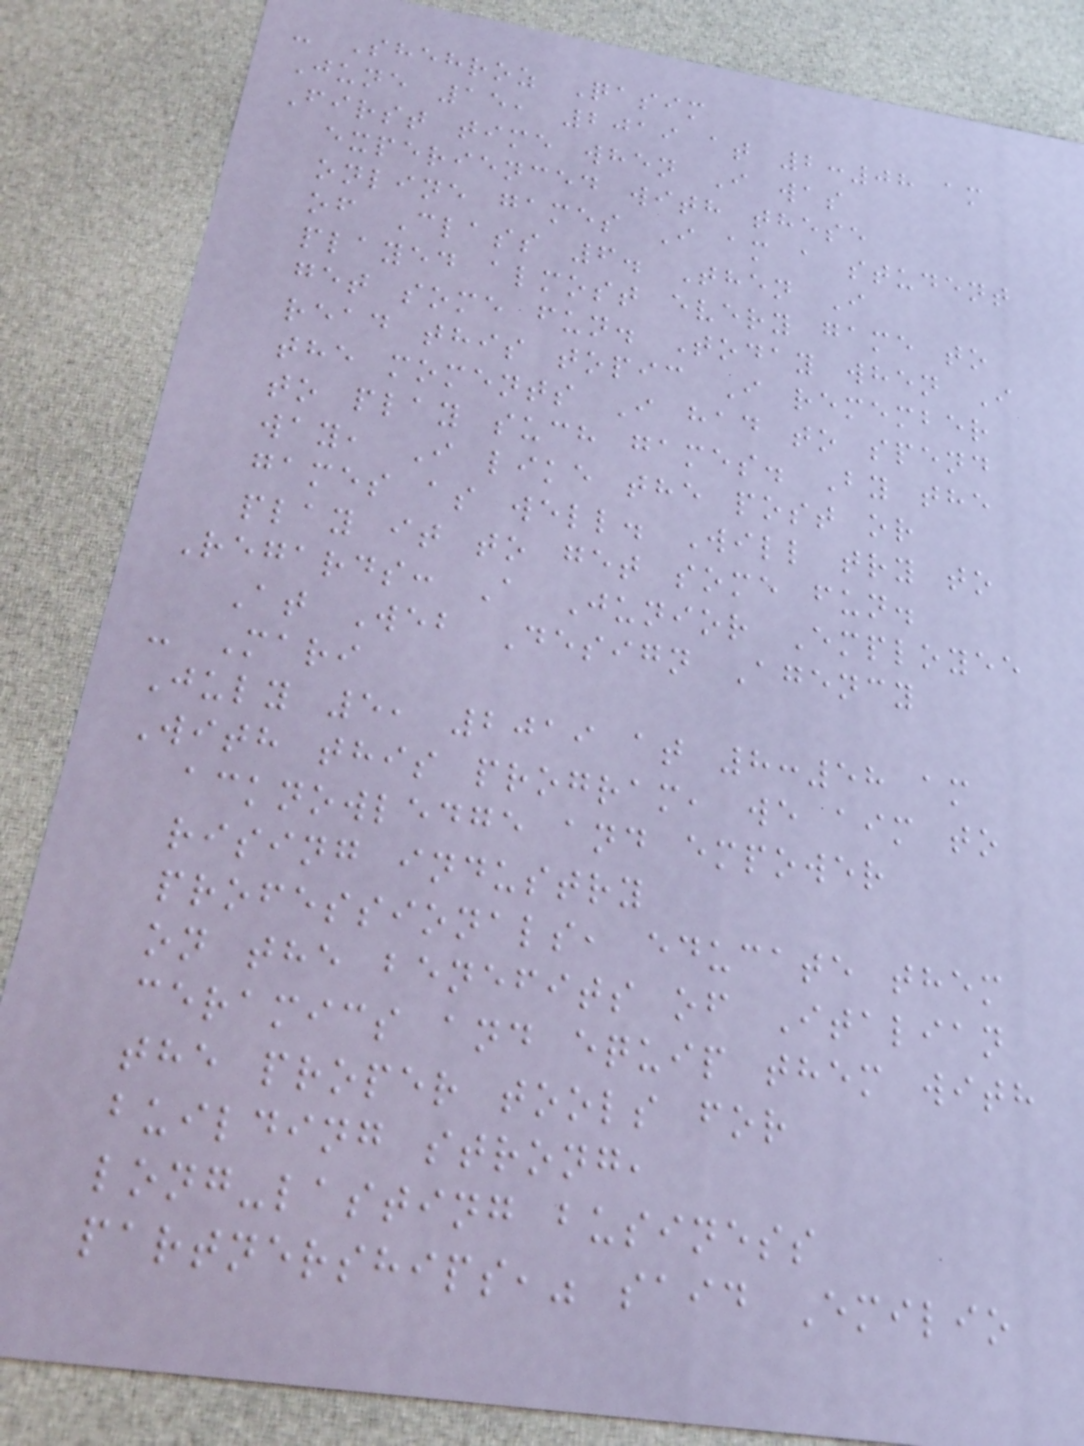- Shehroz Qasim
June 15, 2019 at 2:08 am
First time when I was
experienced with these
online games I am a student
of Class 6. Then I
played almost every game to
get some fun. Today when I
read this topic I remember
the moments I had to spend
to play such games. By the
way, I like the post or
games as well. Will try to
play it to get some fun.
Regards: A Junior Employee
At Web Design Agency
- Mari
July 5, 2019 at 8:58 am
With this program, we aim to
acknowledge and empower
rising industry
professionals, educate them
on the benefits of Italian
ceramics and equip them with
the proper tools for
building strong,
long-lasting business
partnerships," said Emilio
